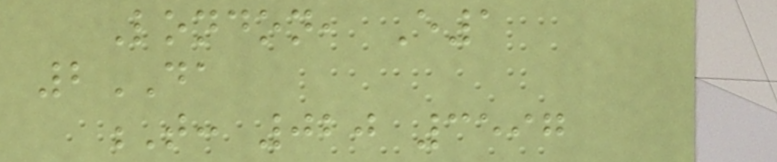London, E1
2DA
T: 020 3597
